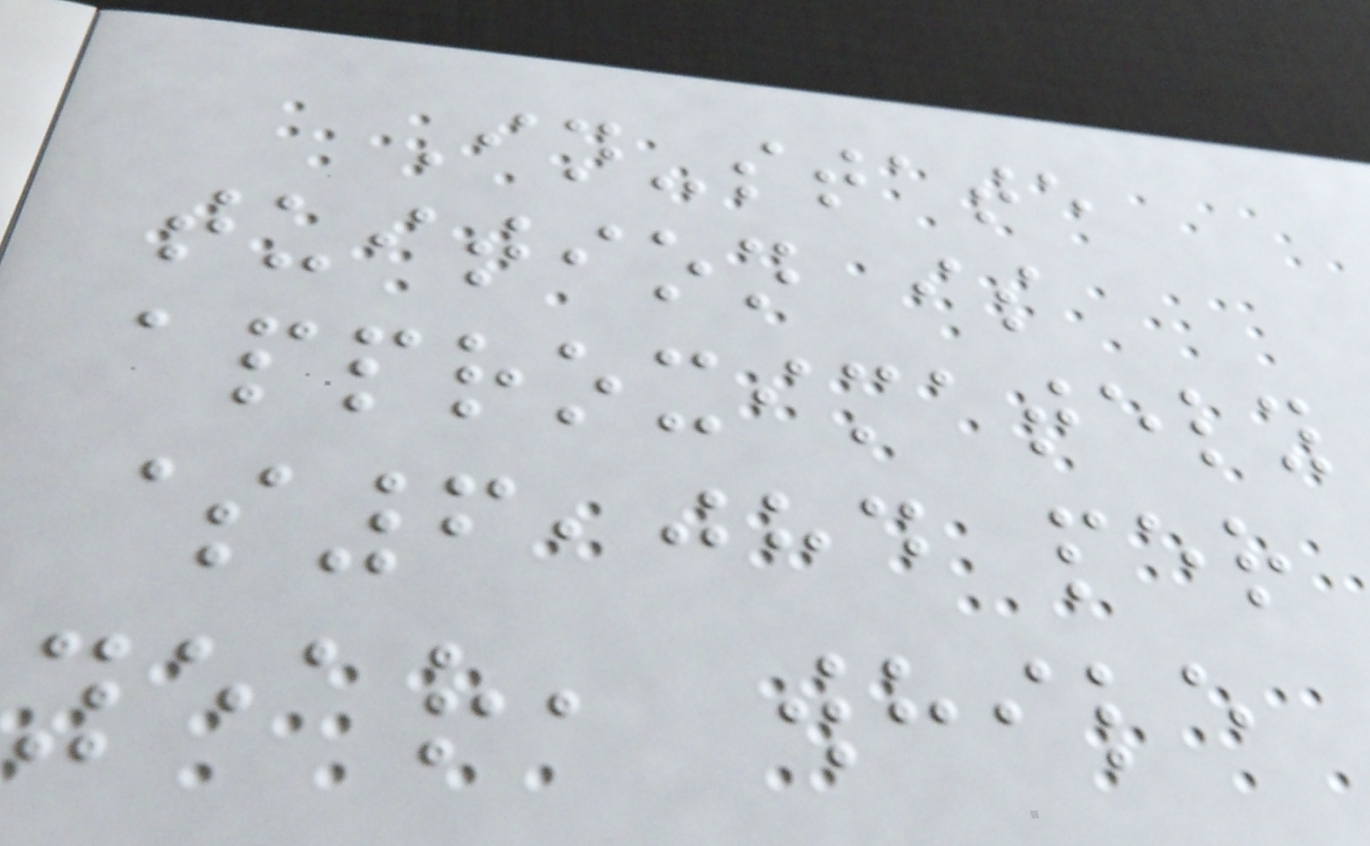In-state
tuition is
approximately
$6,084 per
year, while
